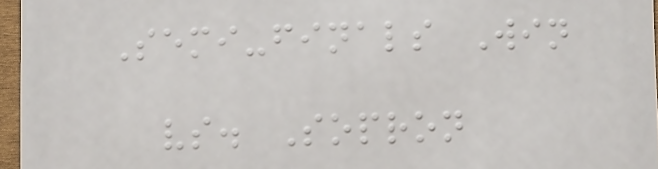Semi-finals Win
vs. Sopron
